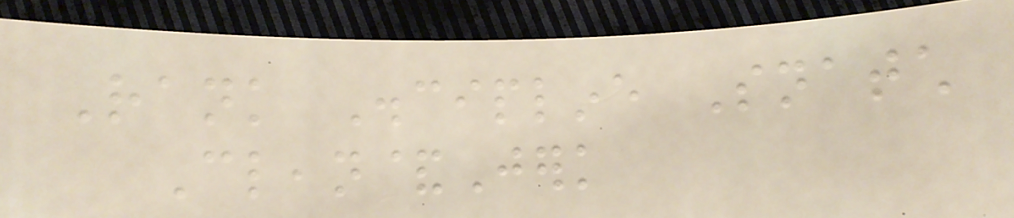Rank Discipline Snatch
Clean&Jerk
